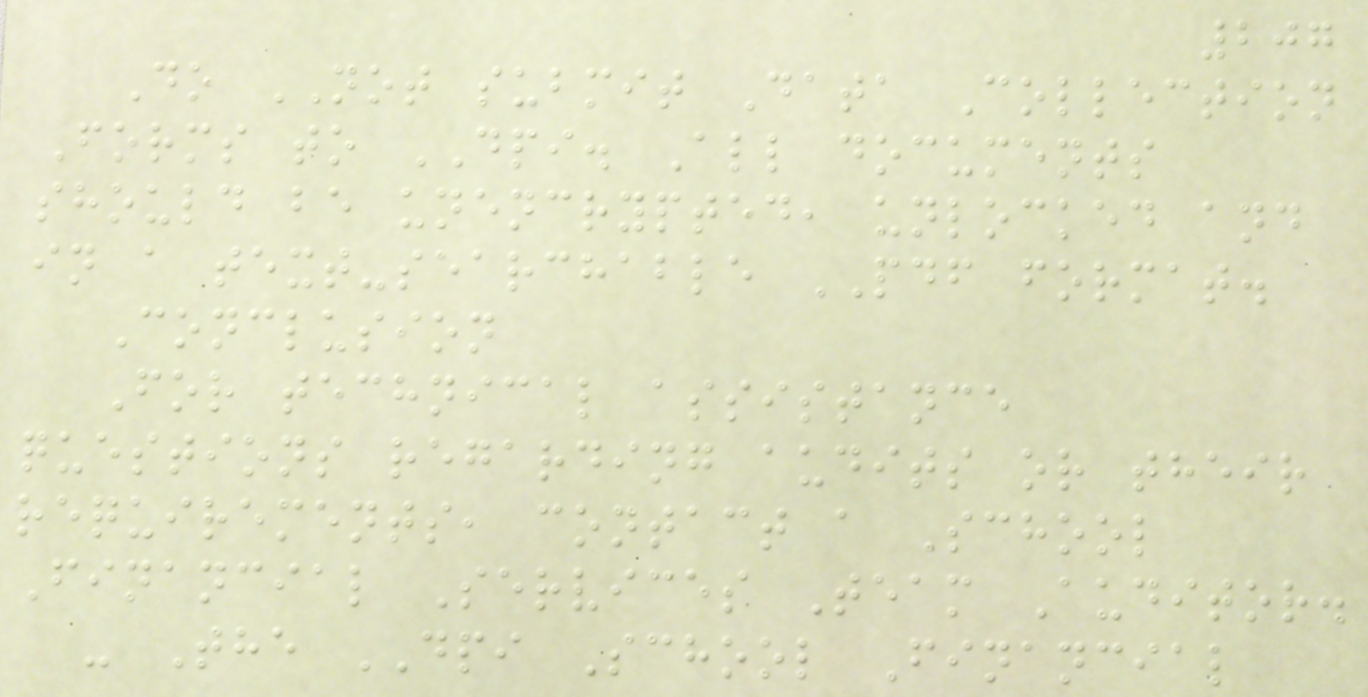207
Do NOT submit Data Collection
Forms to DPI. All documents
should be unencrypted, unlocked and
in a text-searchable PDF format.
Conclusion
For technical assistance
questions regarding audits or their
requirements, contact a School
Financial Services Team Auditor.
- The DPI School Financial
